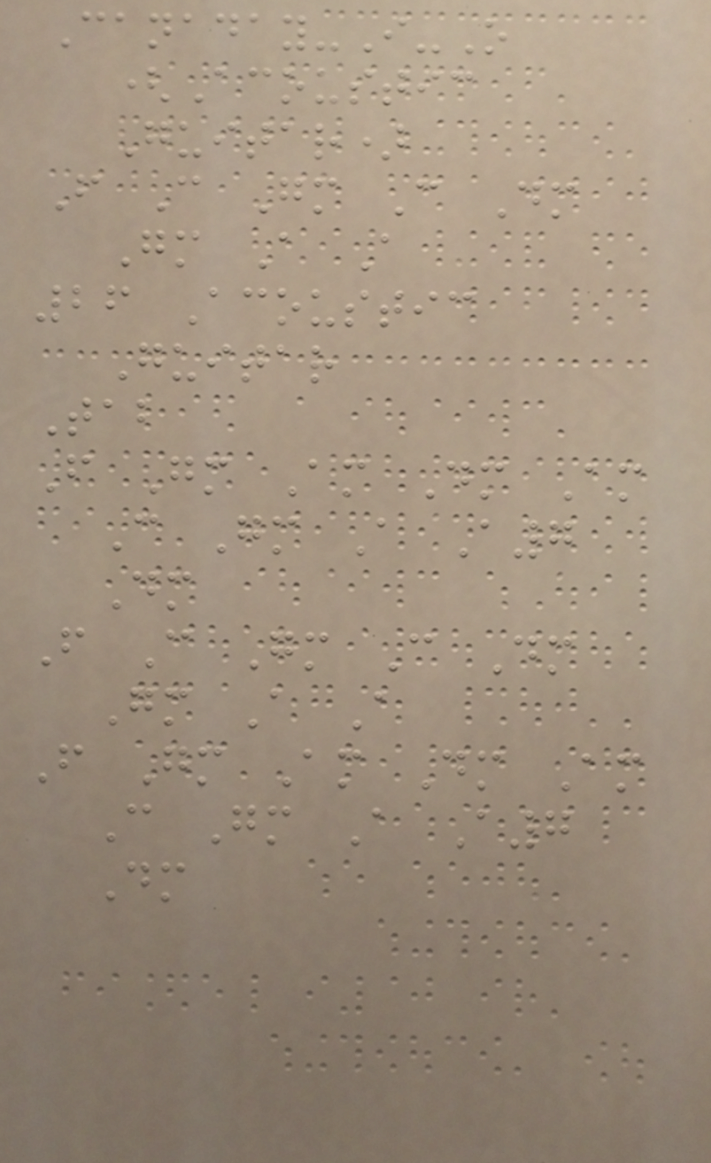Canaday-I-O
(Acoustic
Guitar)
F C Gm C Dm
Gm A A
26 Acoustic
Guitar
Tab
F Gm Am Dm Am
C Gm A A7
Dm
F C Gm C Dm
Gm A A
F Gm Am Dm Am
C Gm A A7
Dm
